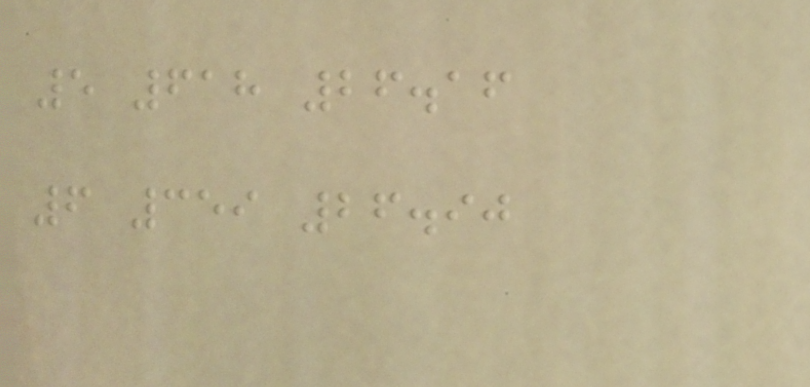5 618 26.16
6 359 26.90
